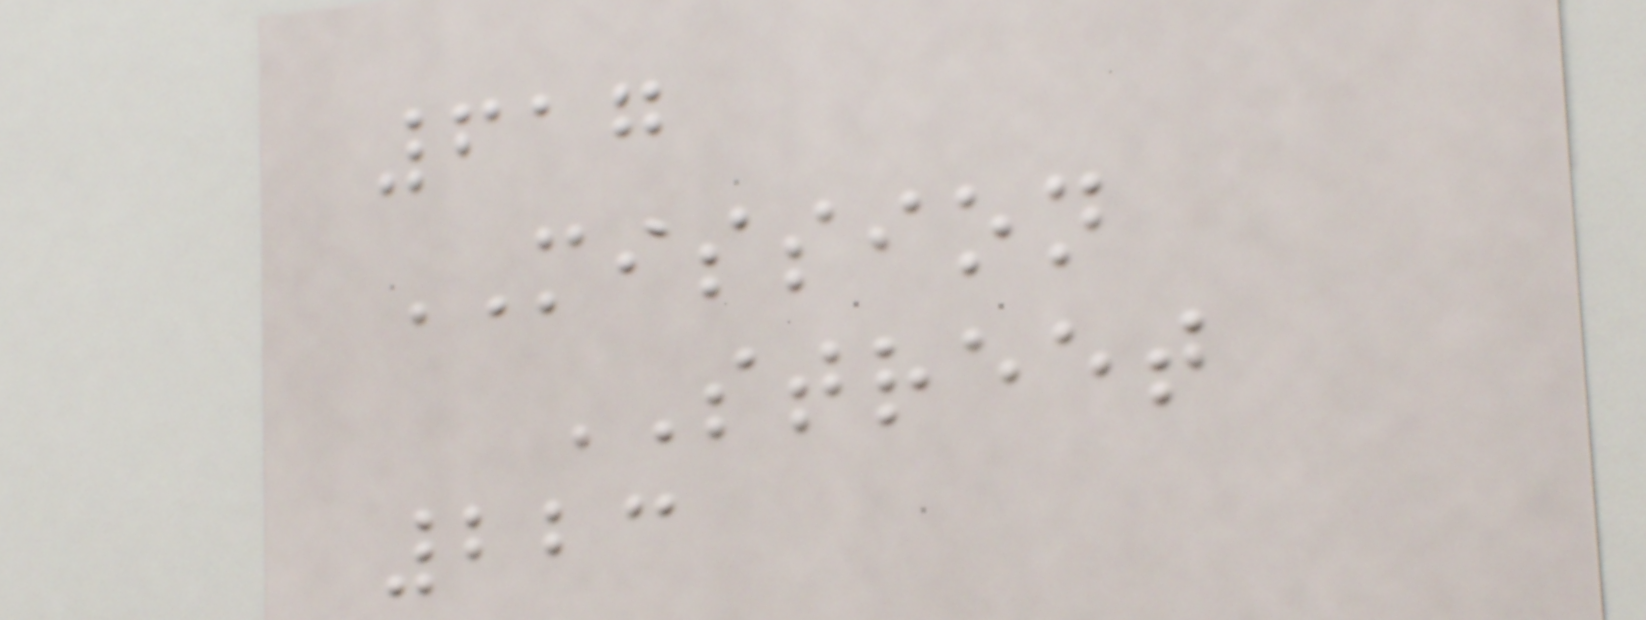617
MISSION
STREET
223
